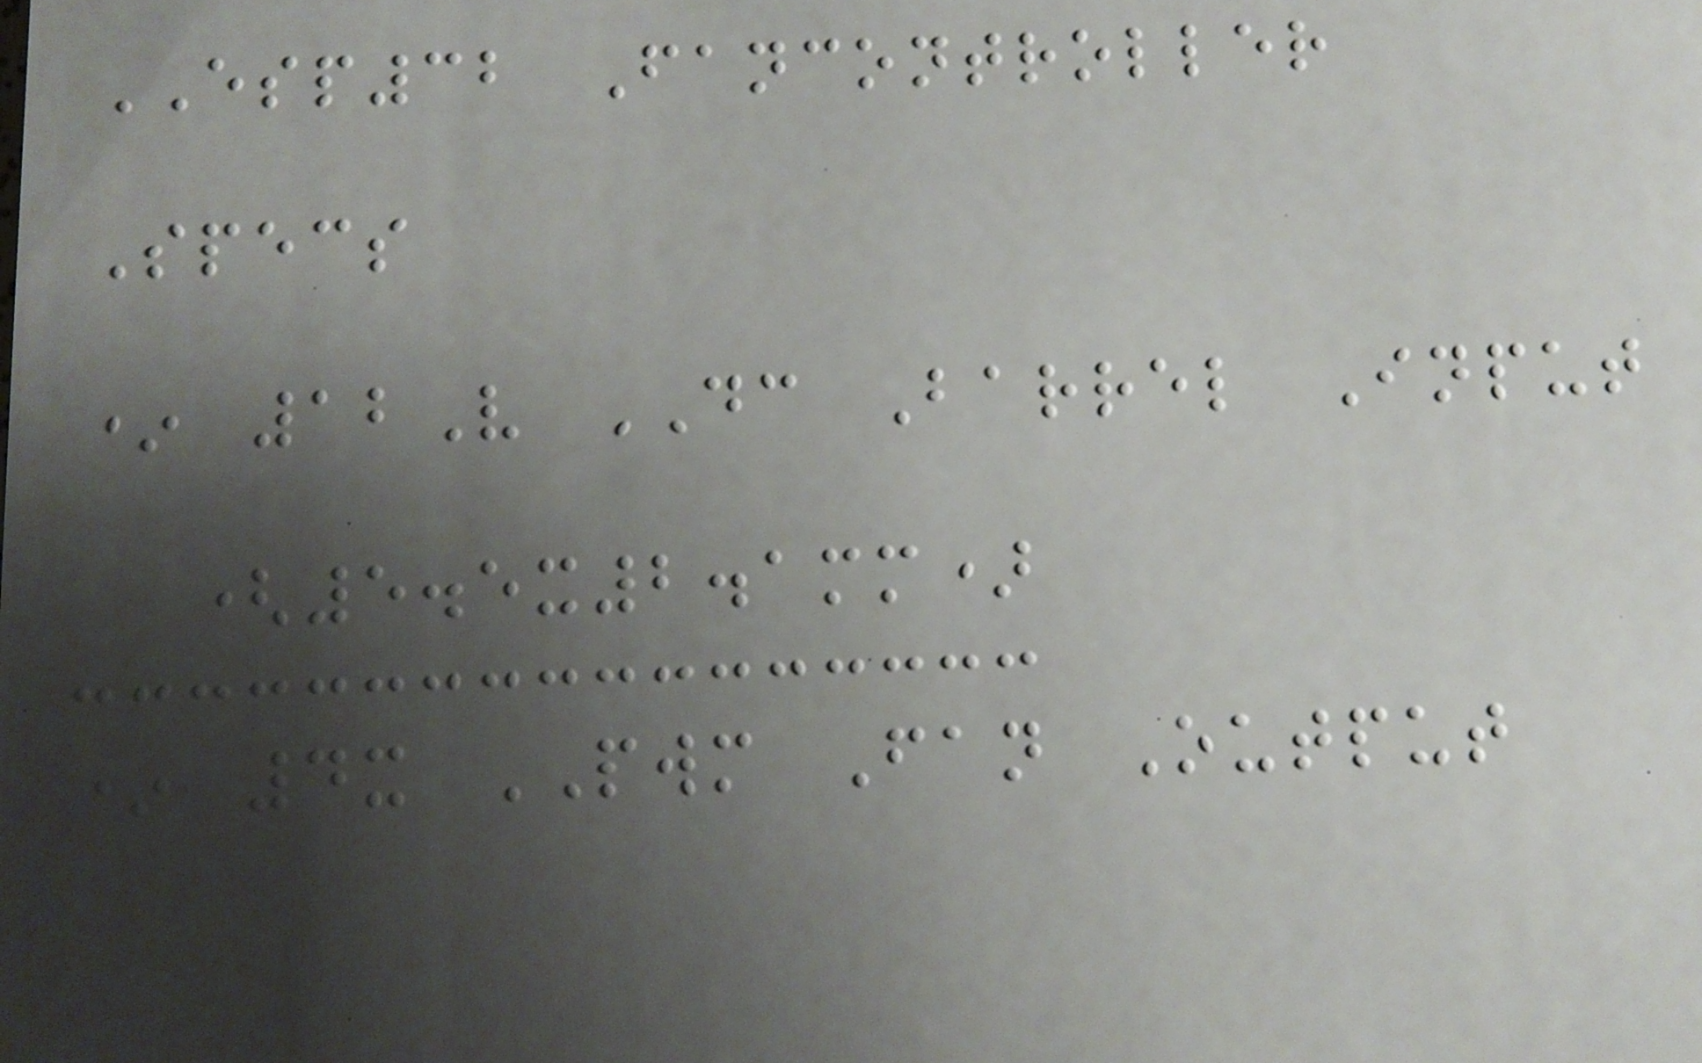ESP32 Fancontroller
Specs
* 12V DC Barrel Input
(5.5x2.1mm)
* 4x PWM Fan Output
